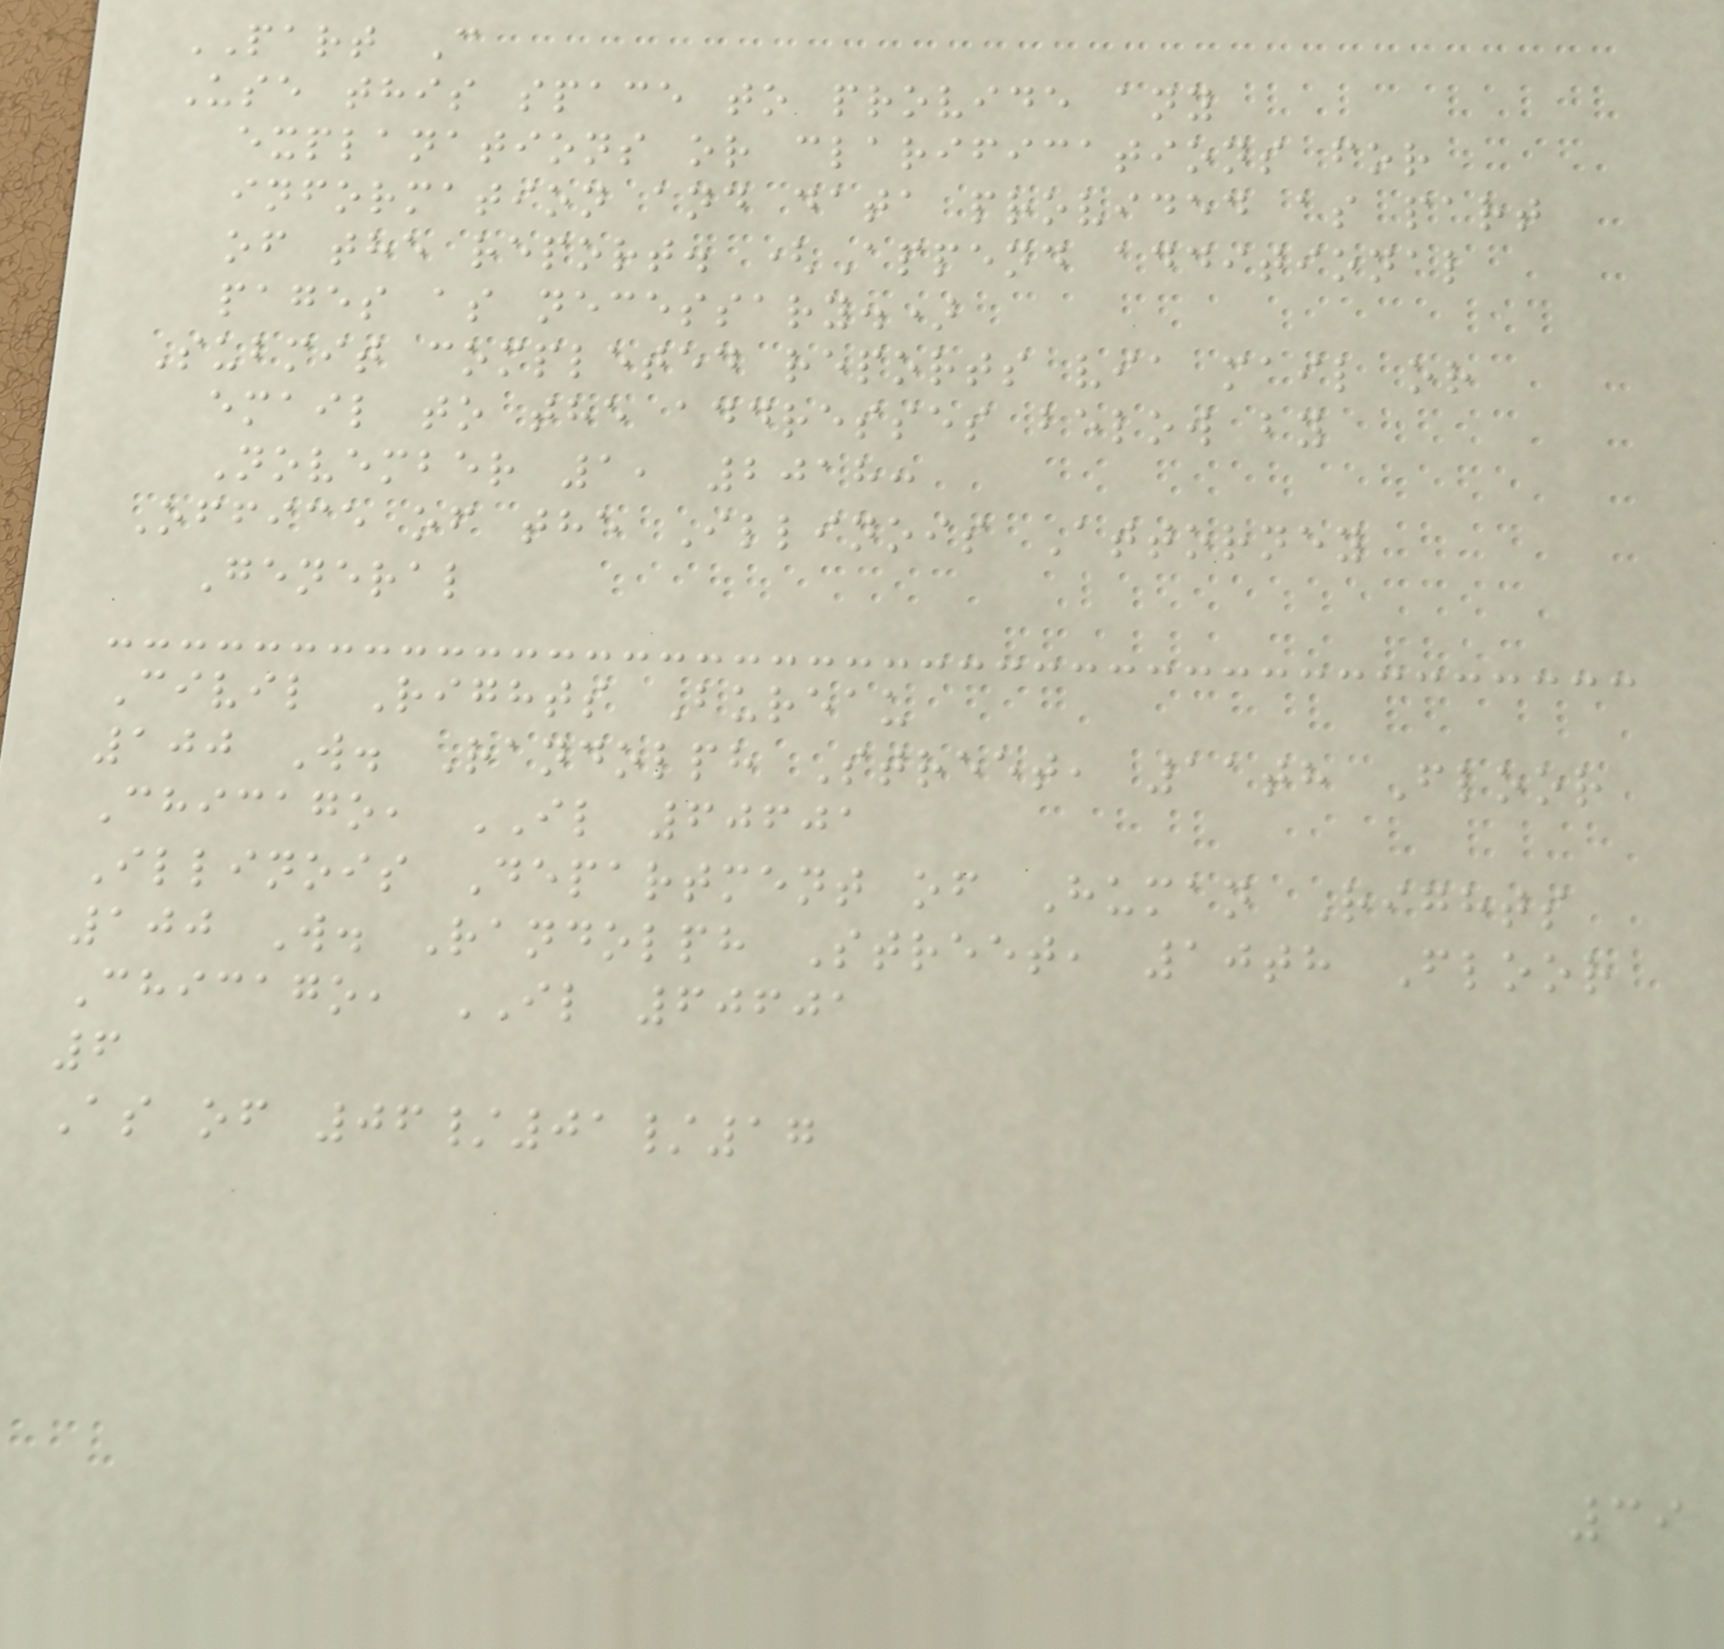PART C
Use this space to provide any
explanations or clarifications for
information and data provided as part
of the report. (Append additional
pages as necessary.)
Submit completed reports via mail or
email to the addresses below by
November 1, 2018:
Office of the Illinois Attorney
General
Civil Rights Bureau
100 W. Randolph Street, 11th Floor
Chicago, IL 60601
Illinois Department of Human Rights
100 W. Randolph Street, 10th Floor
Chicago, IL 60601
6
As of 06/01/17
39
